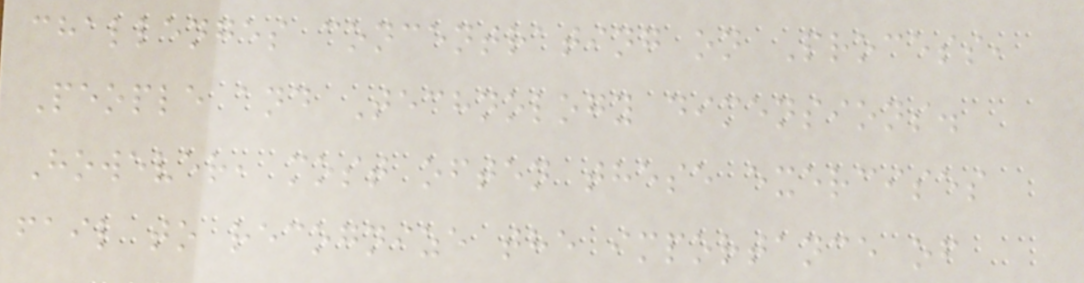challenges concentrating on Process,
People and Technology dimensions.
However, most often these exercises
fail to recognize the importance of
